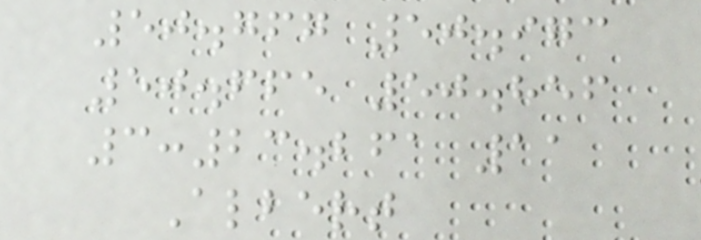50.767 50.973
50.665 50.856
3:23.261 11
Albert
